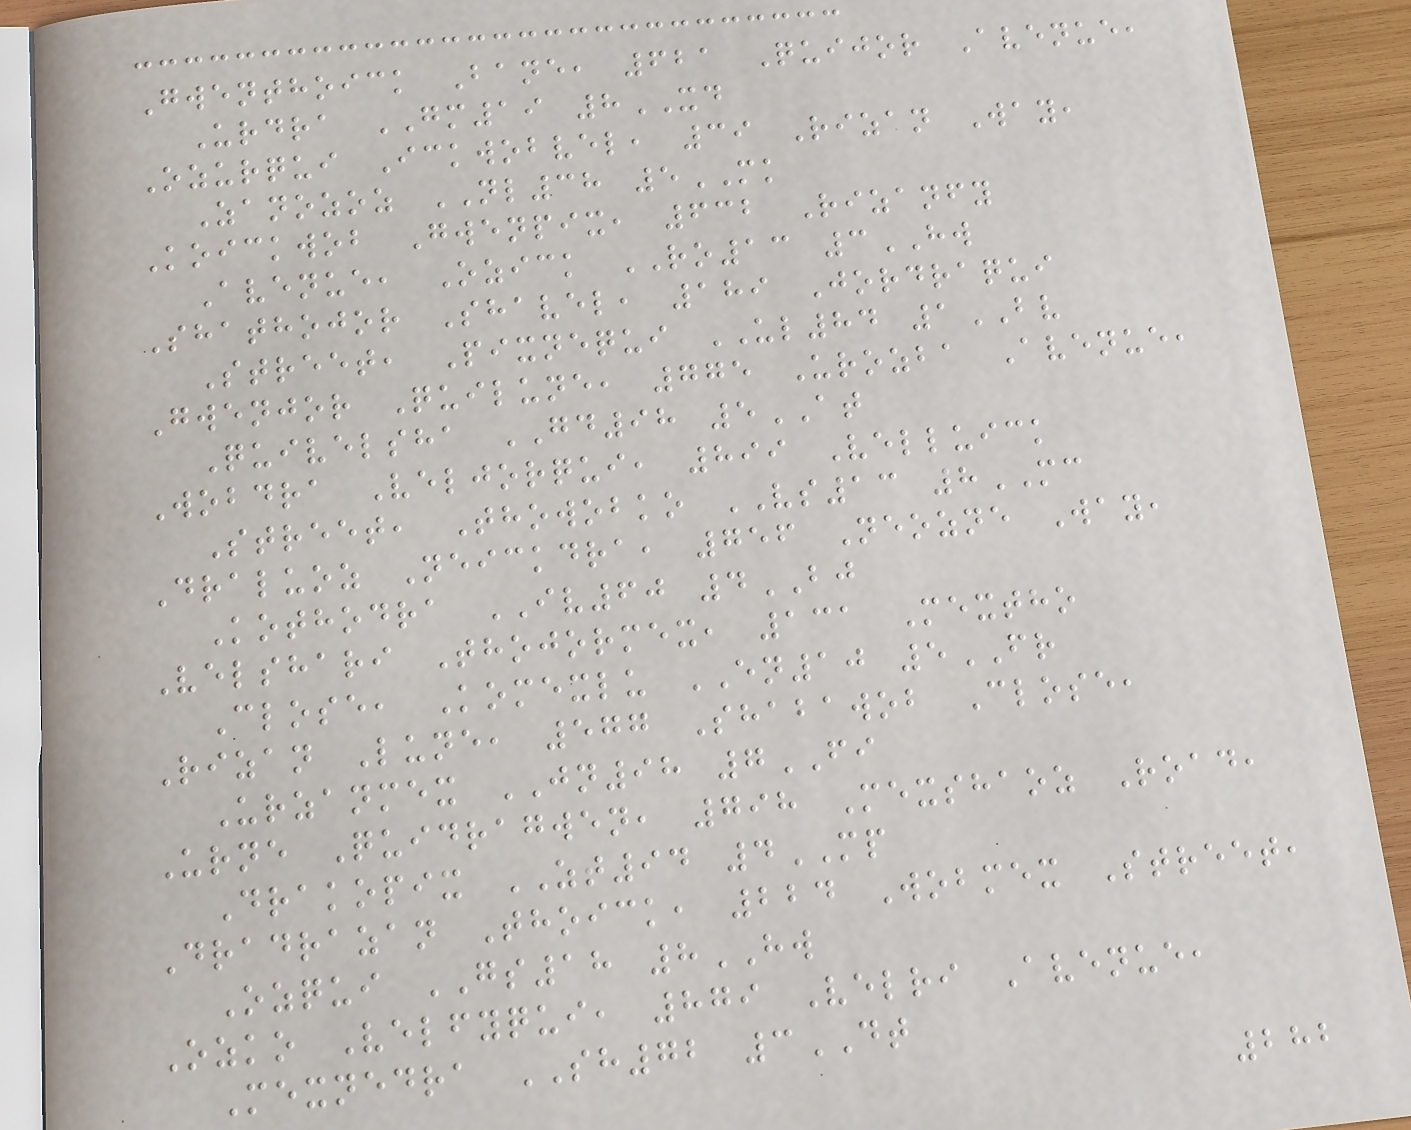Gwenthoick Bane, 621 Quijor Avenue,
Urdra GM19 8XD
Ozurqui Ickwobvel, 39 Rizan Way,
Zanozoz NL38 5MK
Koickwob Gwenpix, 632 Rizanfy
Avenue, Ozick RO13 3HW
Shathojor Shavel, 189 Jordraqui
Street, Pixnequi UL84 1BV
Gwenjor Quilune, 775 Urozba Avenue,
Quivelsha GD98 5AT
Wobdra Veljorqui, 899 Velluick
Street, Thowobko VS13 8MC
Draluoz Neickdra, 756 Neozne Way,
Kothodra IV60 4BJ
Velshari Thojormex, 131 Mextho
Close, Komexlu EN10 5FR
Rizan Lune, 577 Shabawob Close,
Urzanmex JN98 7FI
Urne Quidragwen, 798 Mexshaoz Road,
Drakopix ZT94 4MP
Dradrazan Thoick, 224 Wobmex Street,
Ozqui GS18 8HW
Ozko Velfyqui, 879 Velri Avenue,
Mexnedra SH72 3DT
282
